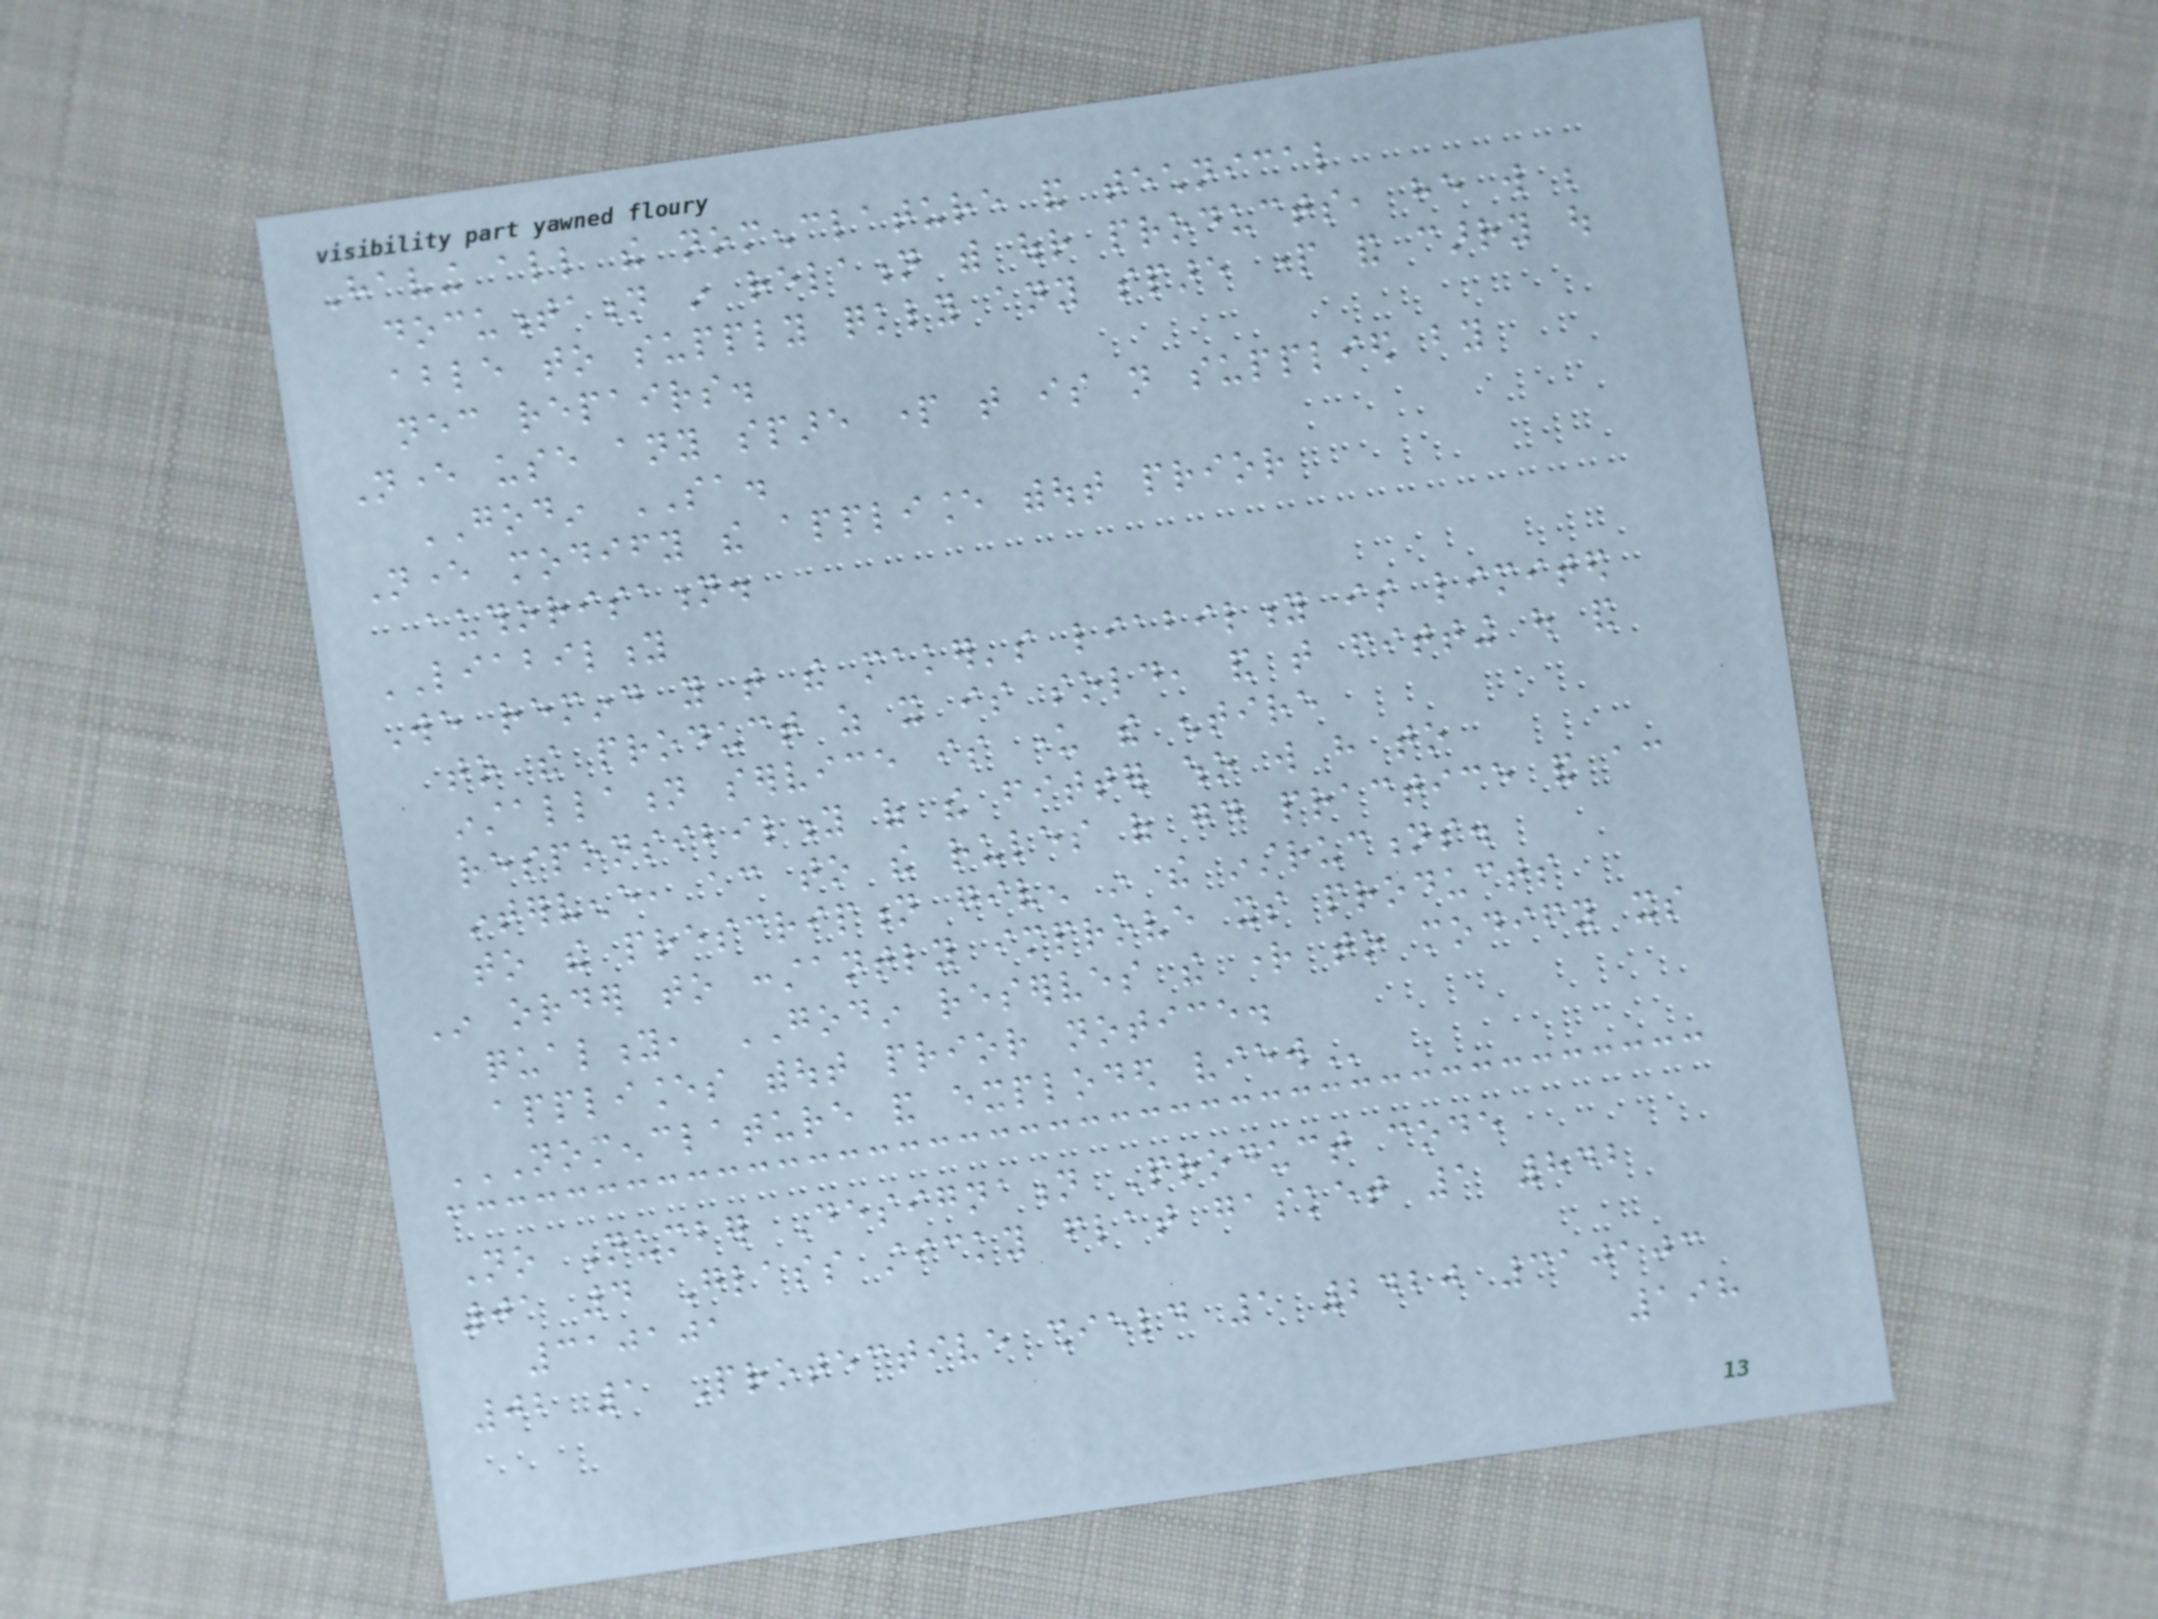Having all the nomenclature and technical
documentation in relation with our products, he will be
able to supply quickly any spare part and carry out
necessary repairs.
Never use any spare part that is not supplied by
GODIN SA.
Never modify the appliance without prior
authorisation.
LIABILITY
We remind you that the maker's liability is limited
to the product as it is sold, and that fitting out and
installation service is under the entire
responsibility of the fitter who will have to
intervene, according to the rules of good practice and according
to the prescription given in the instructions.
In order to constantly improve its products
quality, GODIN reserves the right to modify its
appliances without prior notice.
NOMENCLATURE AND EXPLODED VIEW
No Number Designation Product code
01 4 Glass sticky flat gasket 1 842
310101
02 1 Protective shield 1 2420 310103
198
